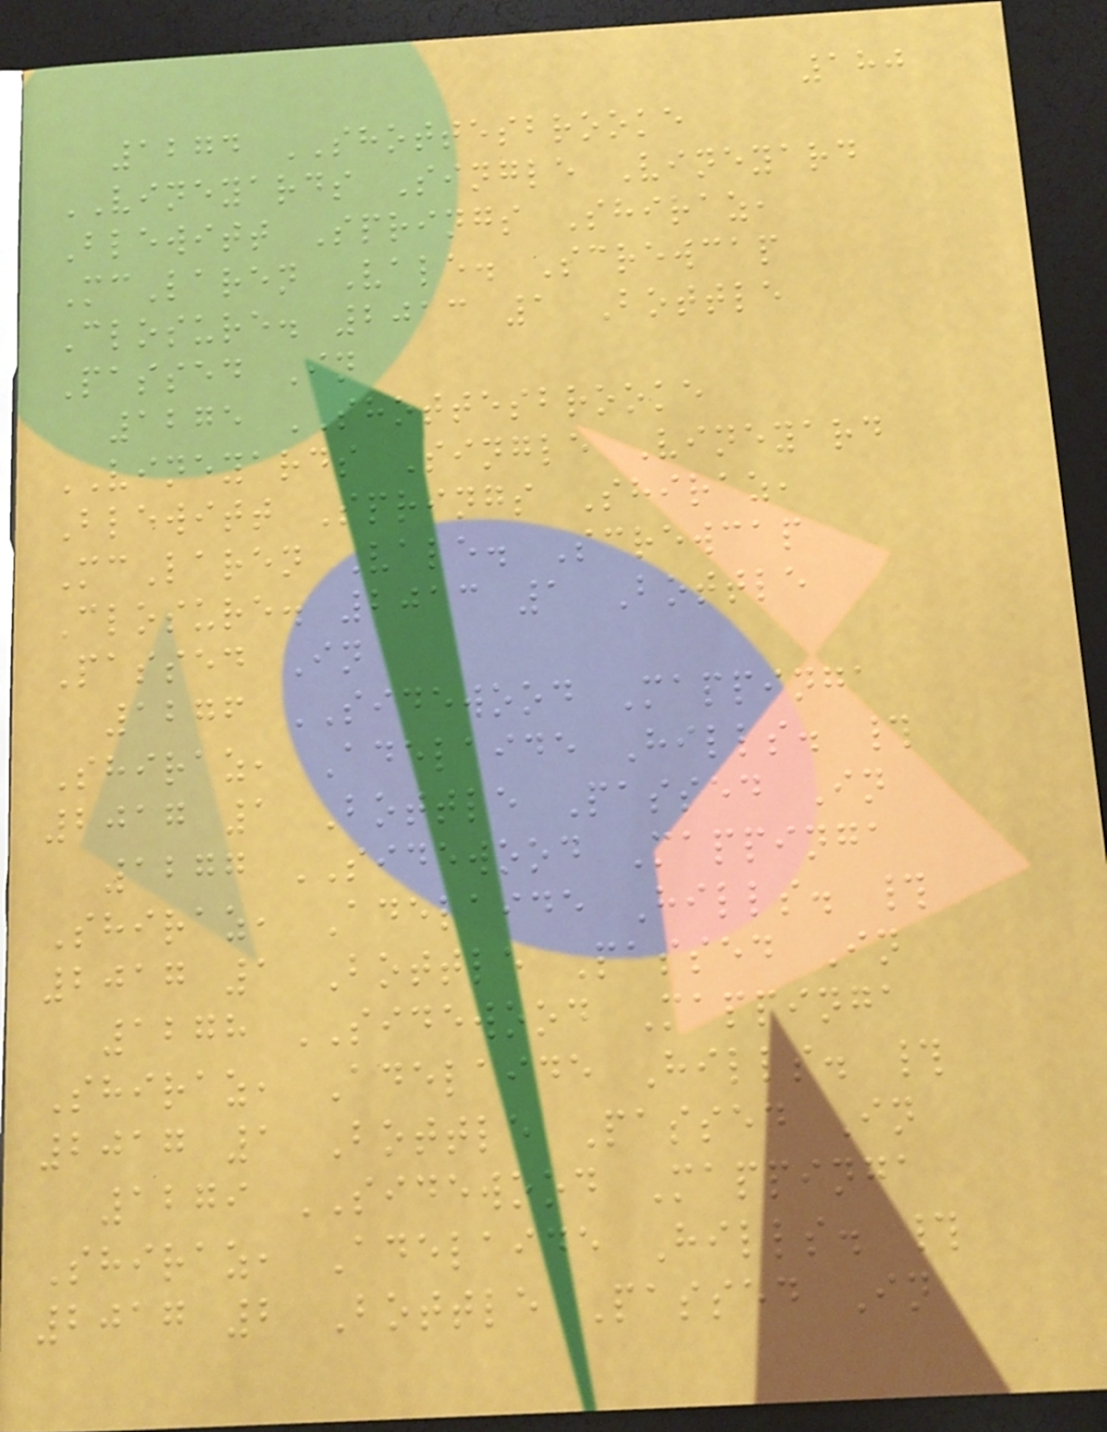180
1274 SHOTTESBROOKE
VINEYARDS Single Vineyard
Blewitt Springs Shiraz,
McLaren Vale. Screwcap
Closure. 2013 1 Bottle
Passed In
1275 SHOTTESBROOKE
VINEYARDS Single Vineyard
Blewitt Springs Shiraz,
McLaren Vale. Screwcap
Closure. 2013 1 Bottle
Passed In
1276 SIDEWOOD Mappinga
Shiraz, Adelaide Hills. #
2017 1 Bottle Passed In
1277 SIDEWOOD Mappinga
Shiraz, Adelaide Hills. #
2017 1 Bottle Passed In
1278 SIDEWOOD Mappinga
Shiraz, Adelaide Hills. #
2017 1 Bottle Passed In
1279 SIDEWOOD Mappinga
Shiraz, Adelaide Hills. #
2017 2 Bottle Passed In
